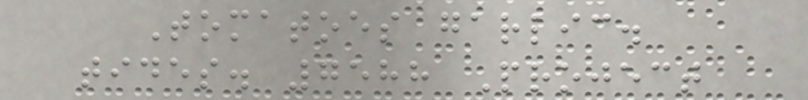Tomatoes garlic.
tides. 7588 Project
